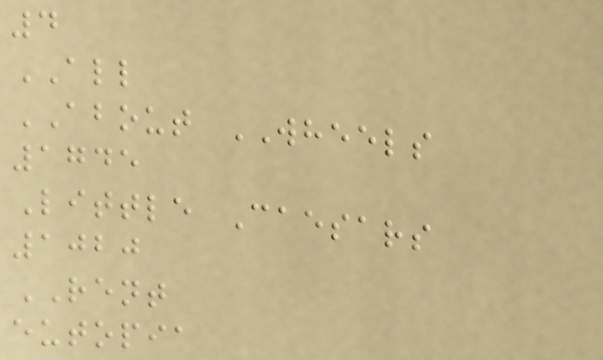4
ALL
ABOUT WHEELS
1745
Little Caesars
1020
RENT
eutopia
